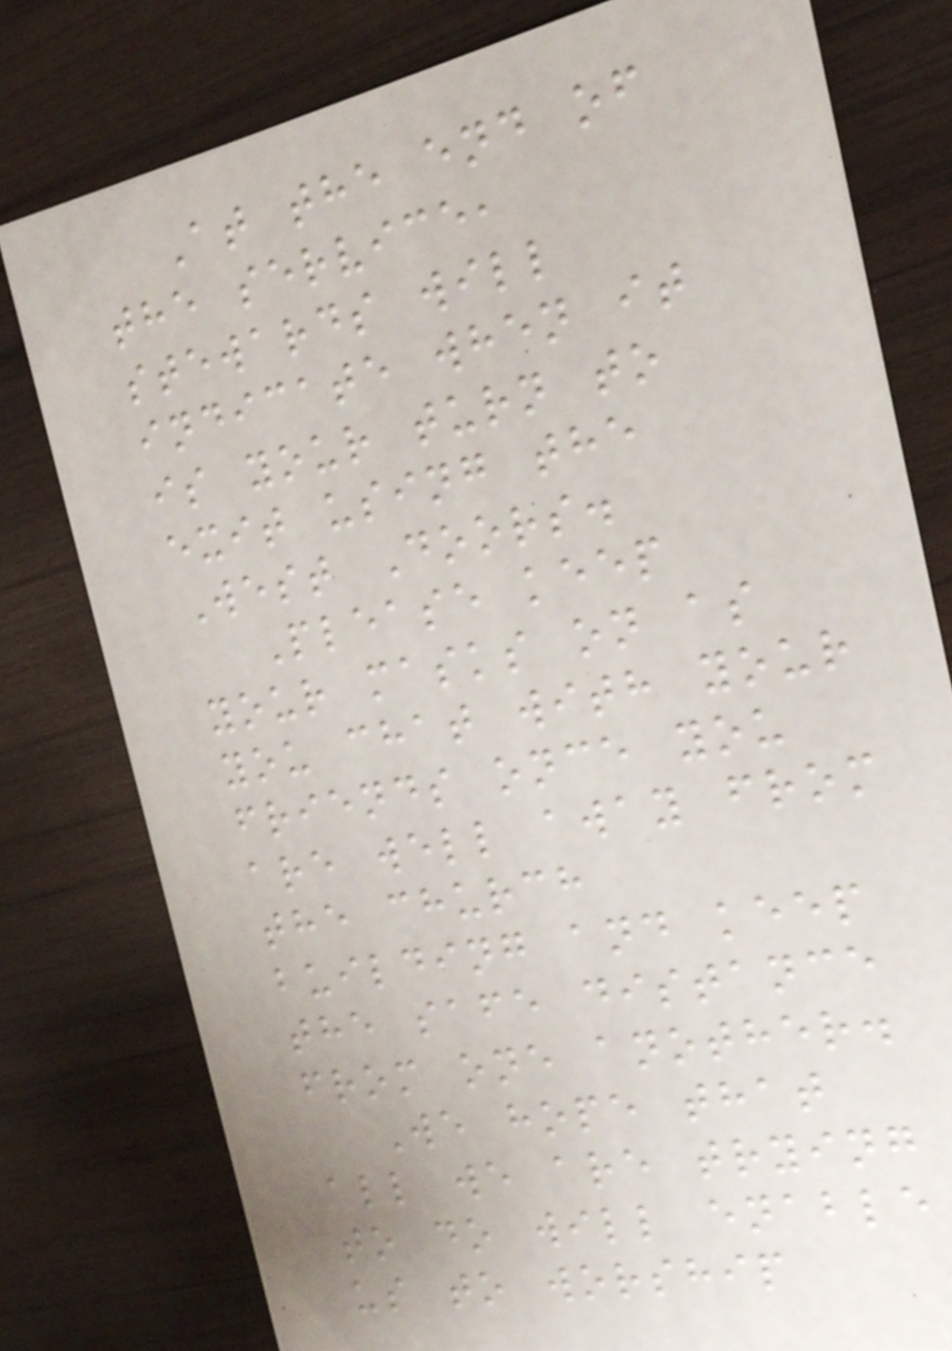At the end of
the service,
stewards will
indicate when it
is your turn to
exit using the
West Doors.
Please keep
your masks on as
you chat with your
friends once you
are well away from
the church
building and keep
the safe distance
from one another.
We hope that
all we are trying
to do will enable
us to worship
